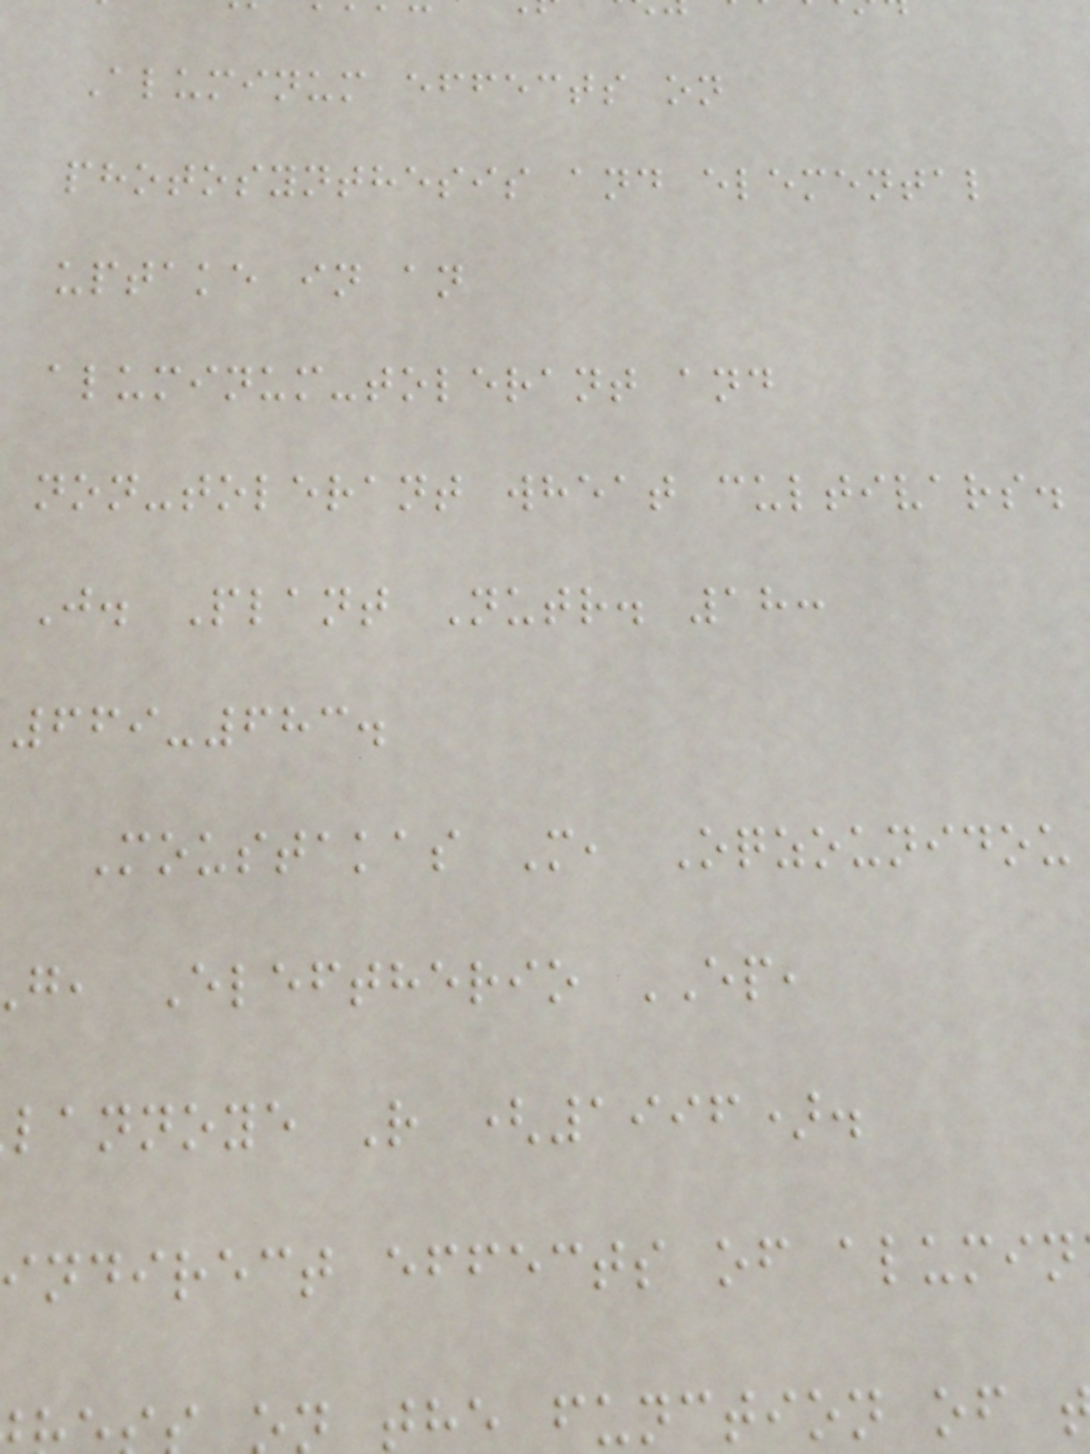Aluminum effects on
photosynthesis and elemental
uptake in an
aluminum-tolerant and
non-tolerant wheat cultivars.
J. Plant Nutr. 18:
669-683.
Moustakas M, Oqzounidou
g, Eleftherio EP,
lannoye R (1996).
indirect effects of alumin
the function of
